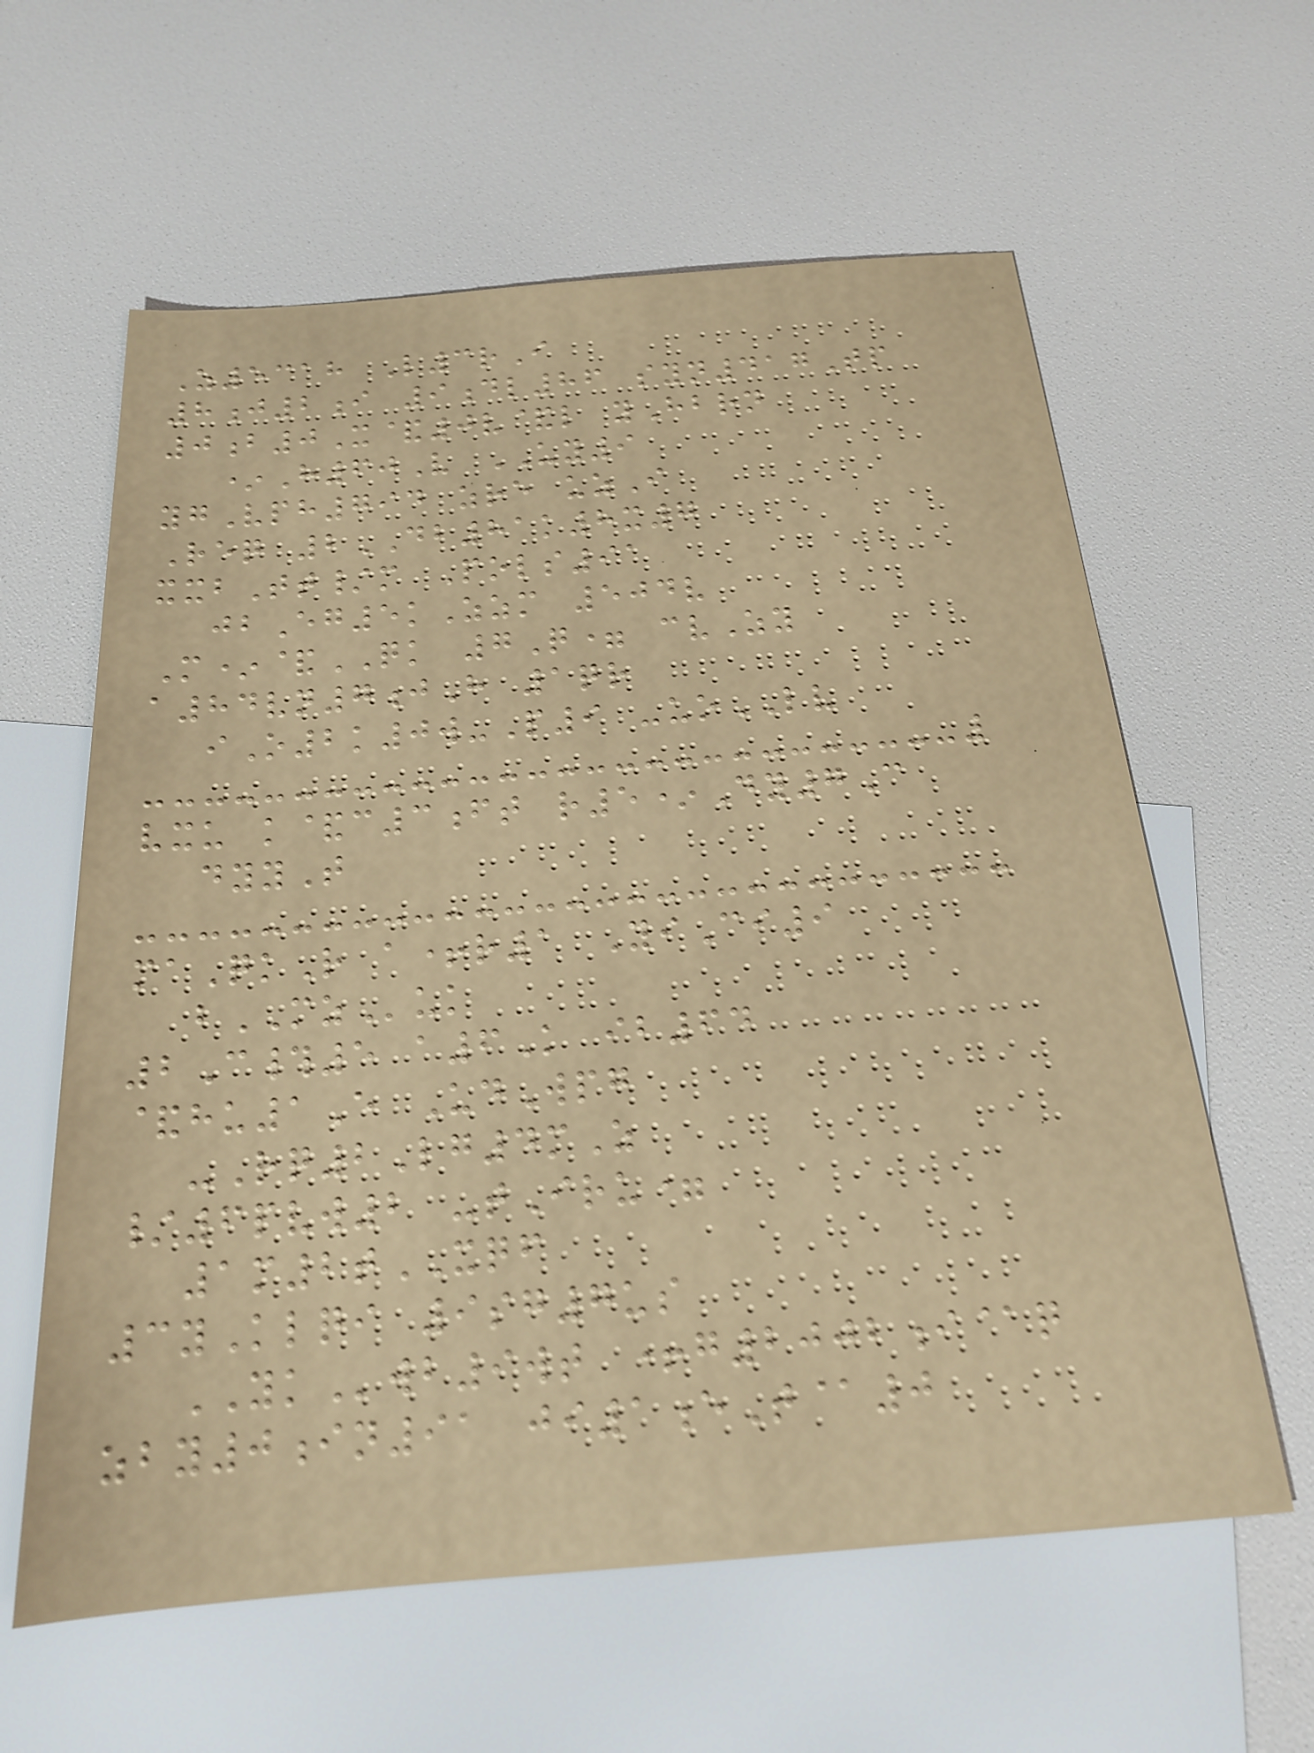Z5318 L3rI
8j2i 9dl86 syn417Tp
0b0X&0v&l yHbrn
*H60V UY9
ygVph794 zre uzI
Req 2DB81k8x7
xxbTt/m Pols91
jbEg5kZzm 504v
M*&QK 7Q= cvZy
a84vn7jH 1qr
iO2k0w-P9 -uoLV
vxu k&c3ft r5*Dy7C
dyyT
maQkR a+r1 YiCi9
bMZuk
2C#5 a6K ib64
&hu1E UdWpg
-Rq2Lg4mZ
/6pvw2 -tIru=
1m2tXQF
3yKlqi 9sg7us
YKwb9wt +g2002i@q
zby0in91 ji1eT@0
